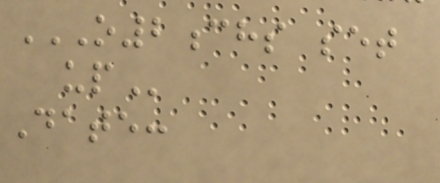O2CHS SET
UP
Date:
